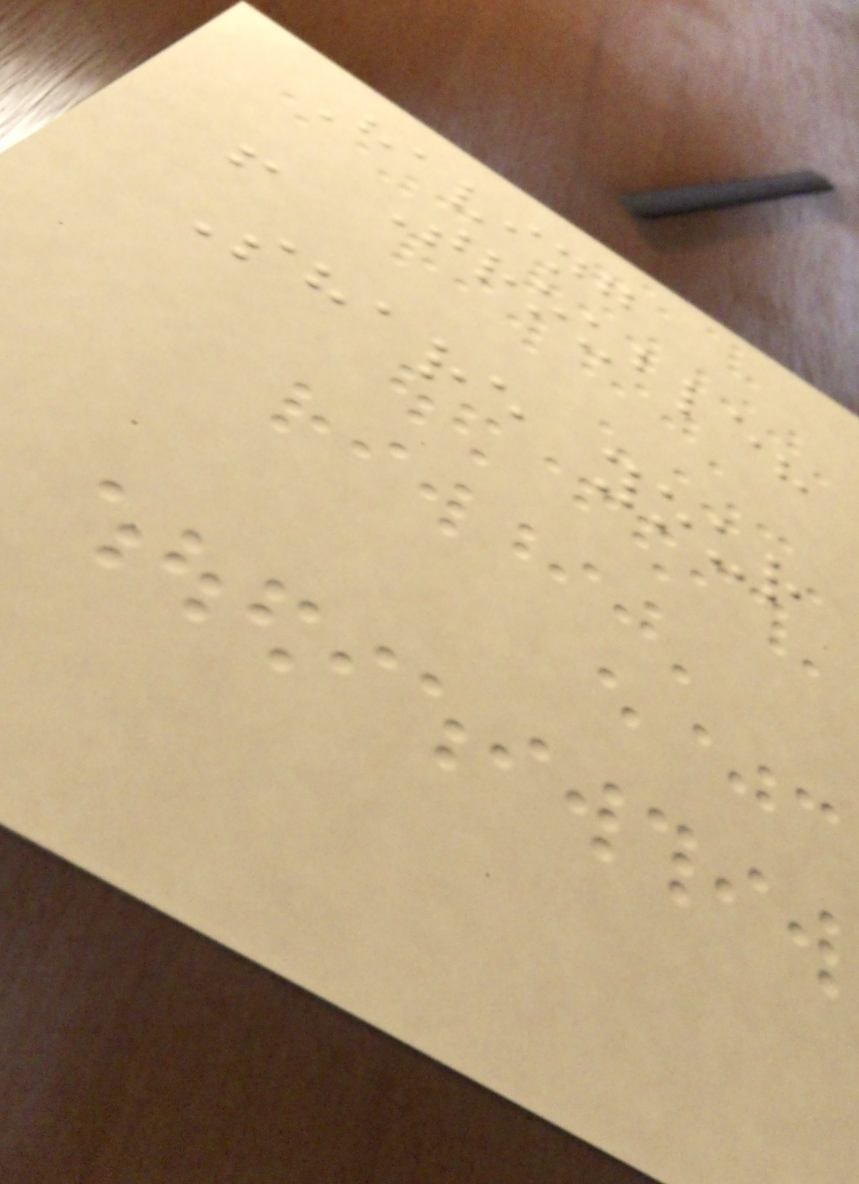Having
Trouble?
f
Share your
